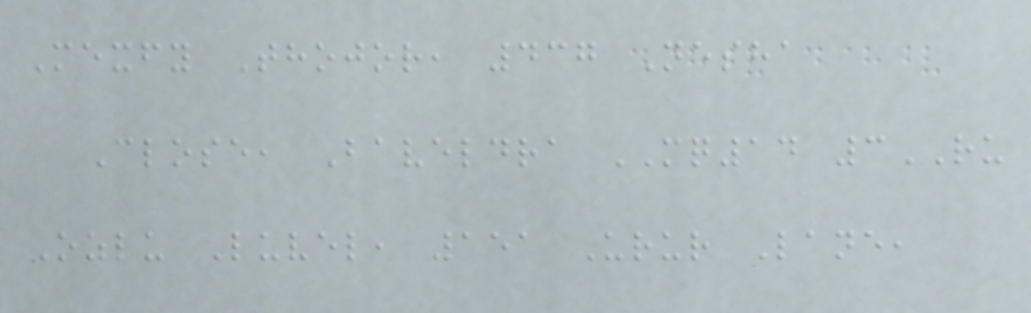Mexfy Thojor, 437 Nesha
Close, Baveldra MQ14 3RU
Ozlu Luvel, 151 Urur Lane,
